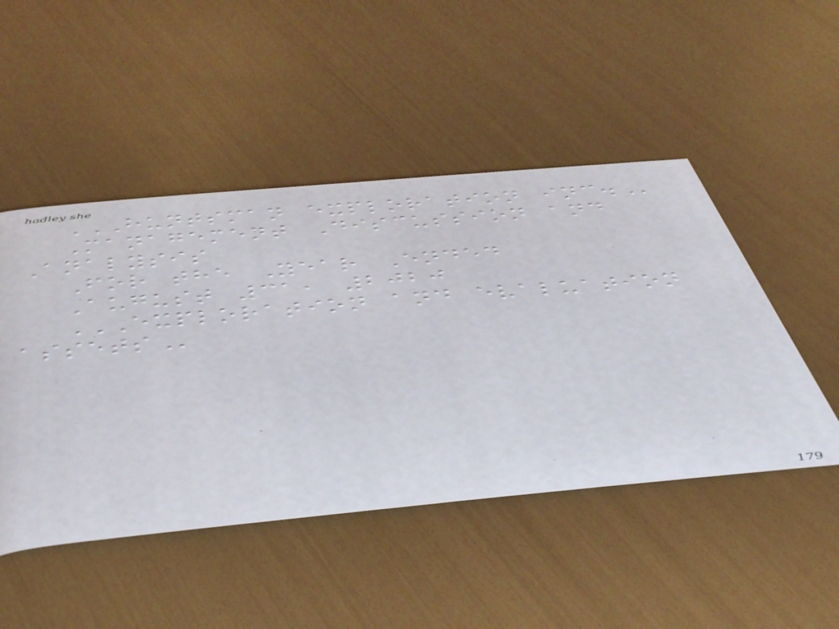HUNTSMAN EXPLORATION INC.
Management Discussion and
Analysis
For the Year Ended
August 31, 2020
EXPLORATION AND EVALUATION
ASSETS
